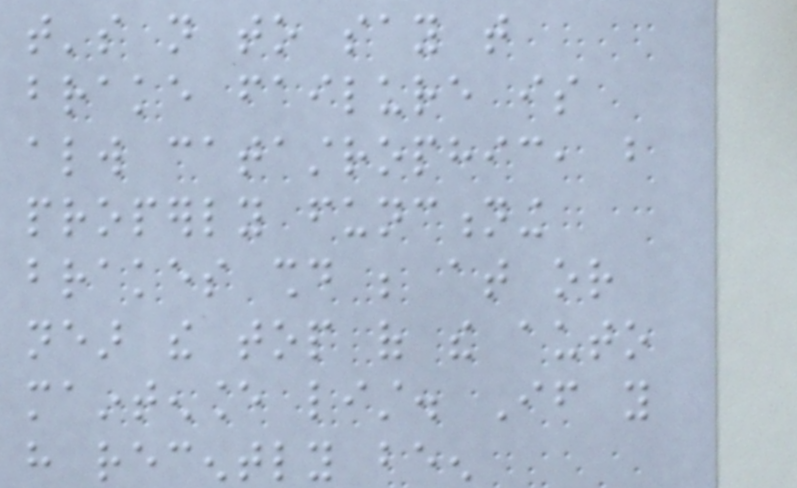that's not to say that
brake failure is
always catastrophic, but
properly functioning
brakes should be at or
near the top of the auto
maintenance list. If you
have recently been
